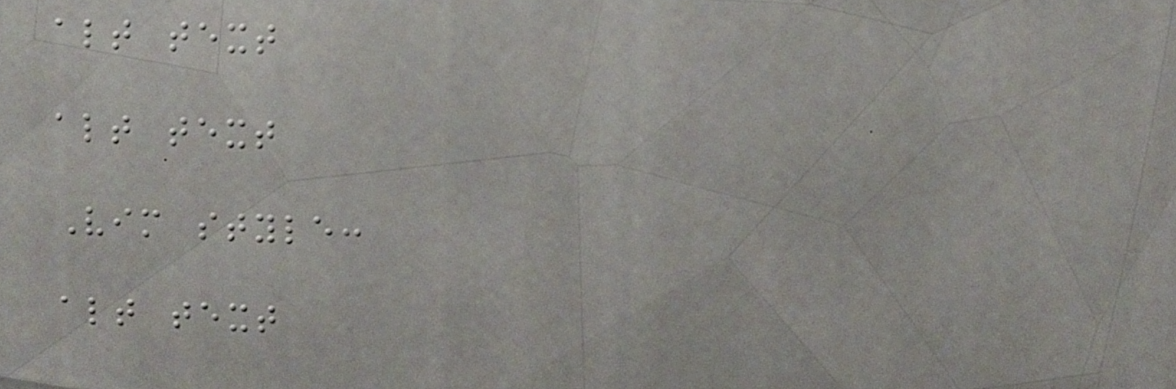alt text
alt text
Vim style:
alt text
